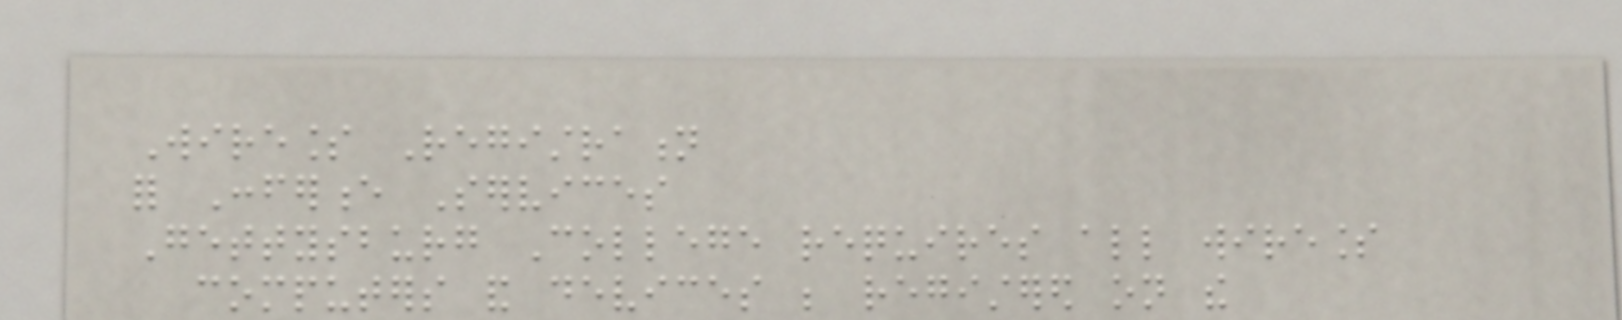Wireless Registration
for Conference Services
Gettysburg College requires all wireless
computers and devices be registered on the
